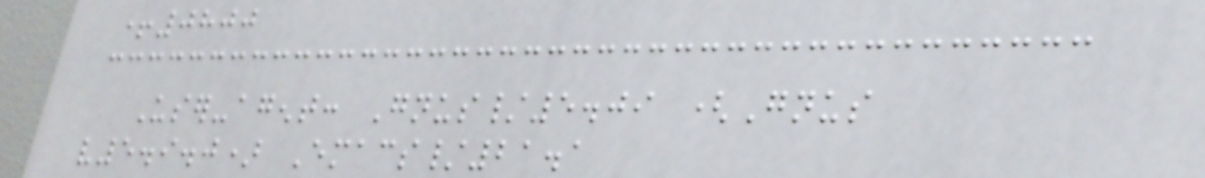+0800
User-agent: Gnus/5.09 (Gnus
v5.9.0) Emacs/21.1
